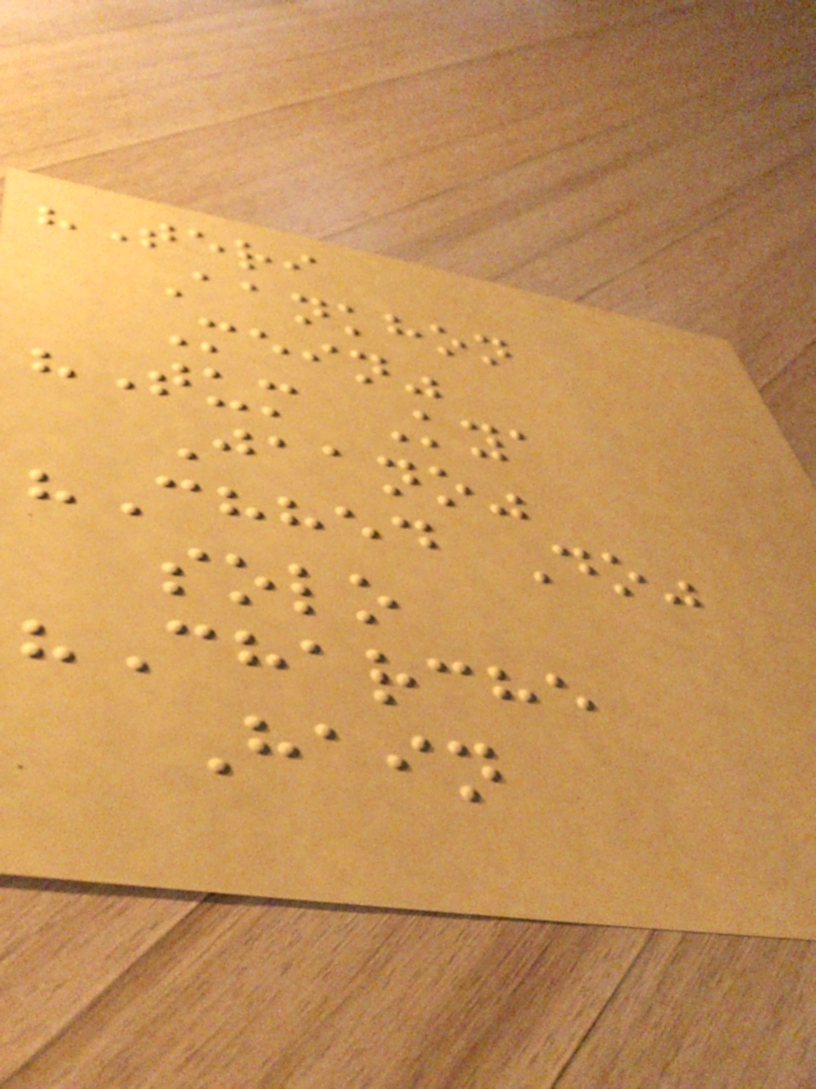"Teri
Aankhon
Mein"
"Tum Kya
Jaano"
"Chhed Do"
solo
"Charche
Hain
